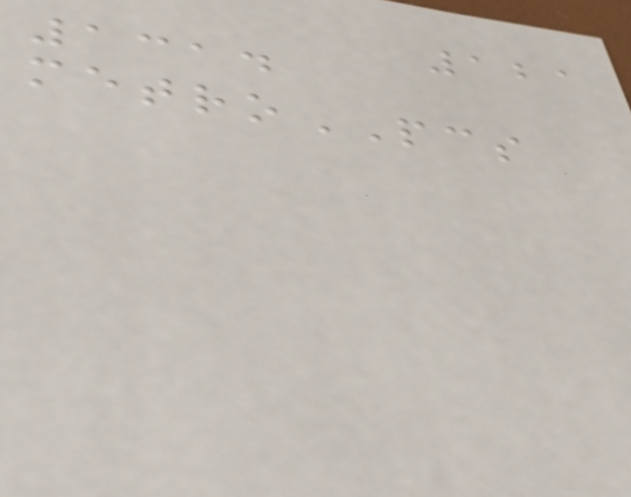121
1314
metroPCS
